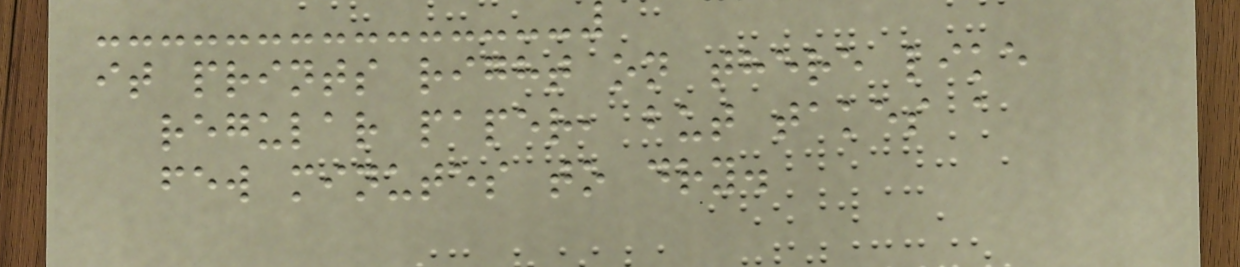it prints right on there like
regular paper, but takes a
few minutes to dry.
